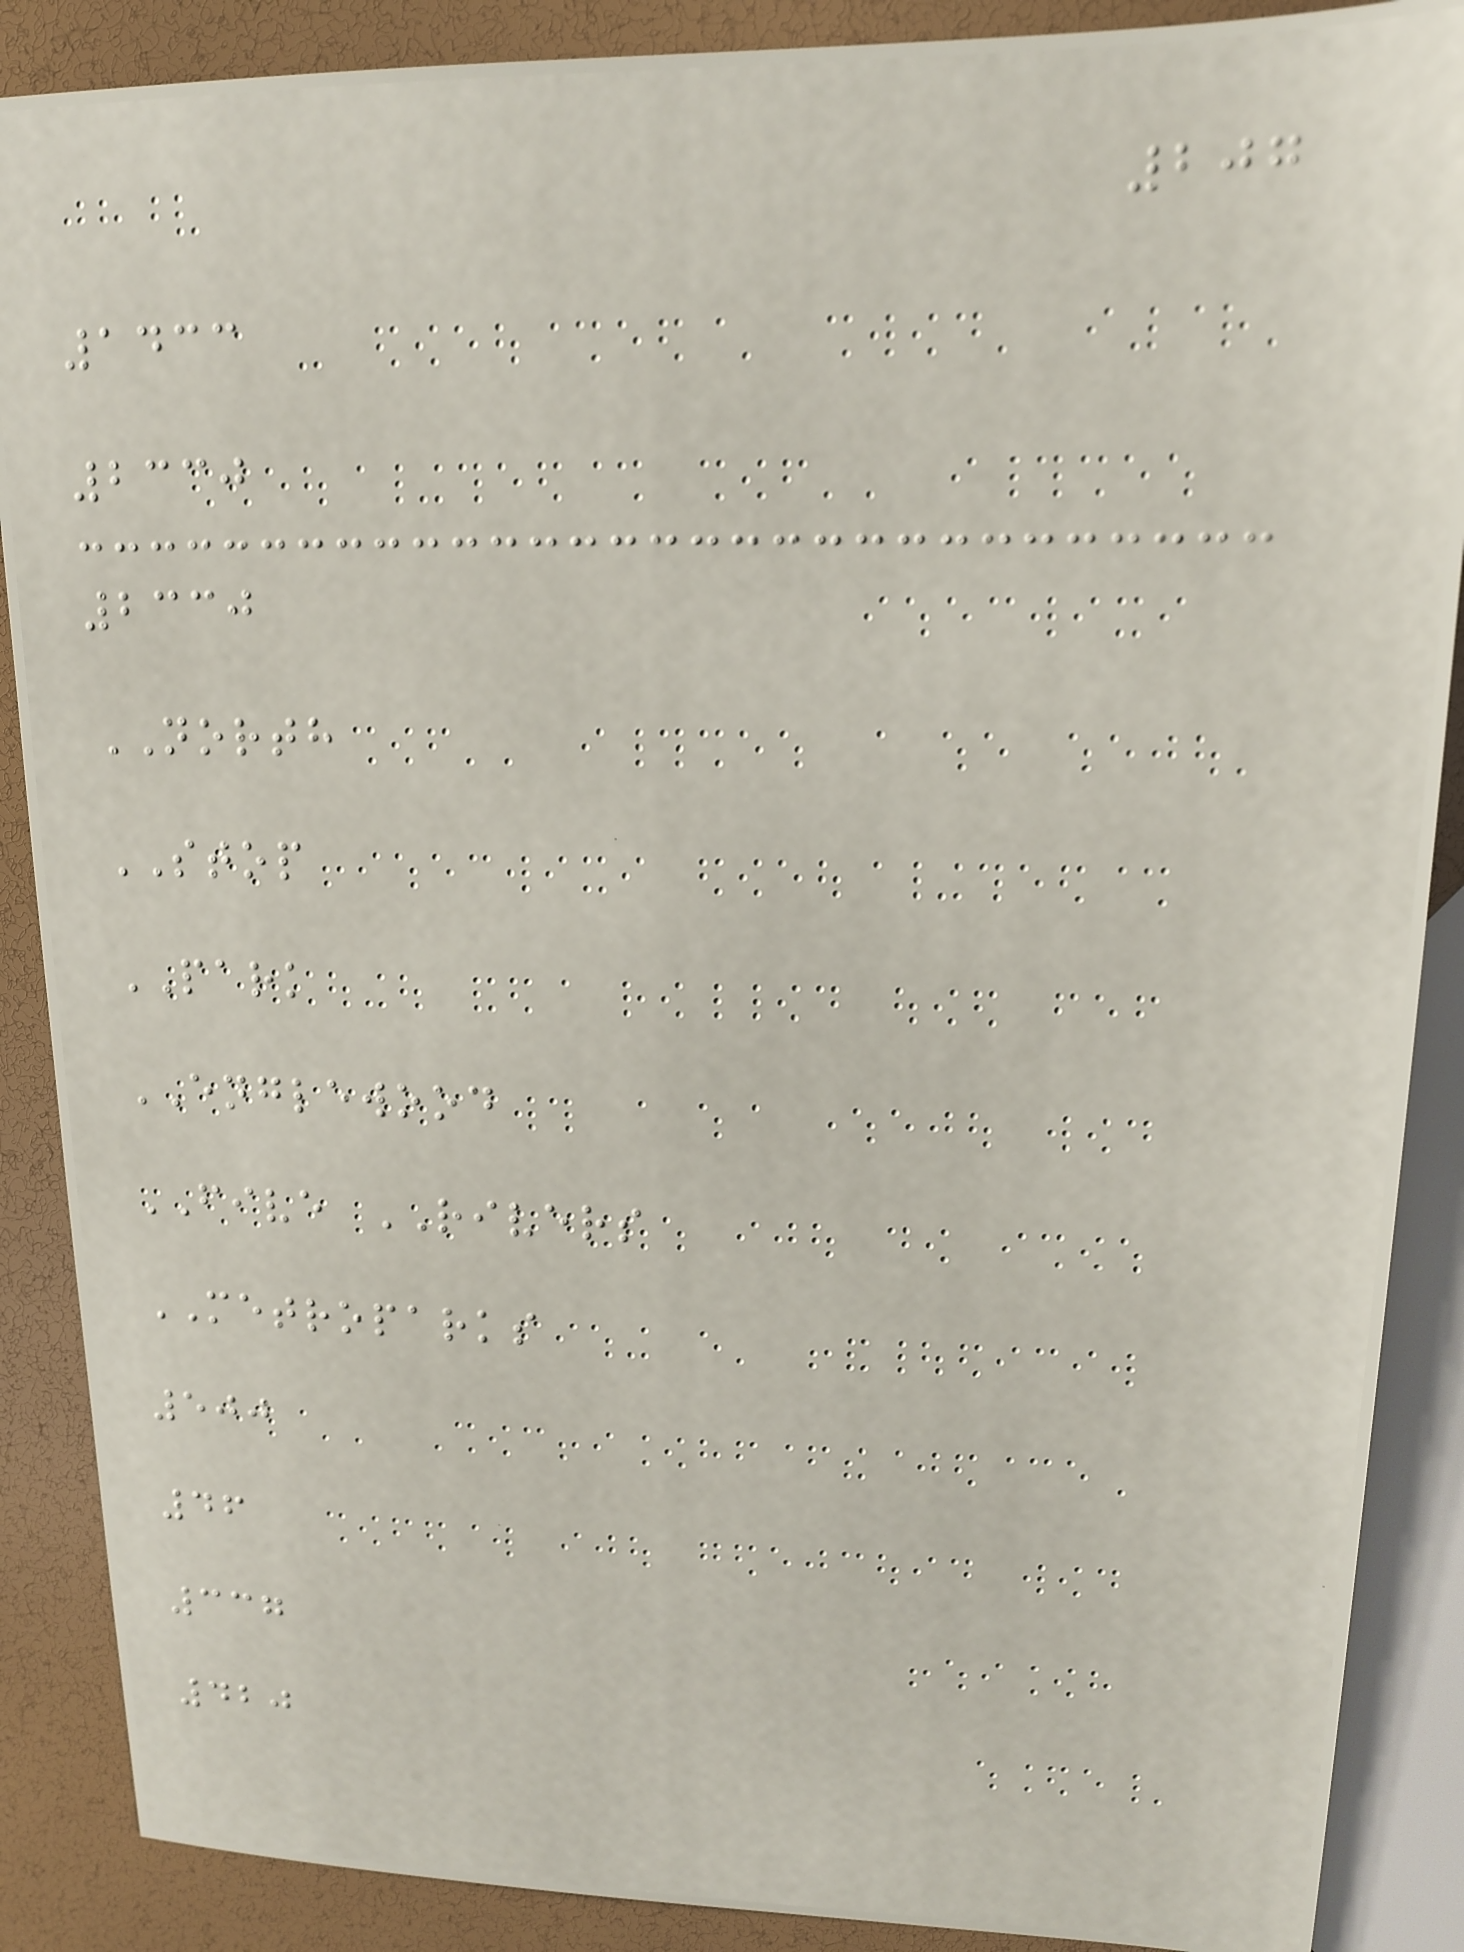207
1433
2330
2330
NORTH
STOP
PARK
ENGLEWOOD
FIVE RIVERS
METROPARKS
500
46
337
420
